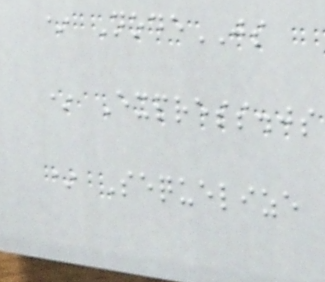* NodeJS
* Express.js
* Sequelize
